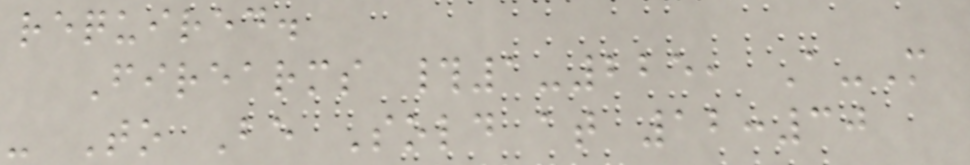required.
Firearms #1-225, A-M
- To Be Sold at 12:30
